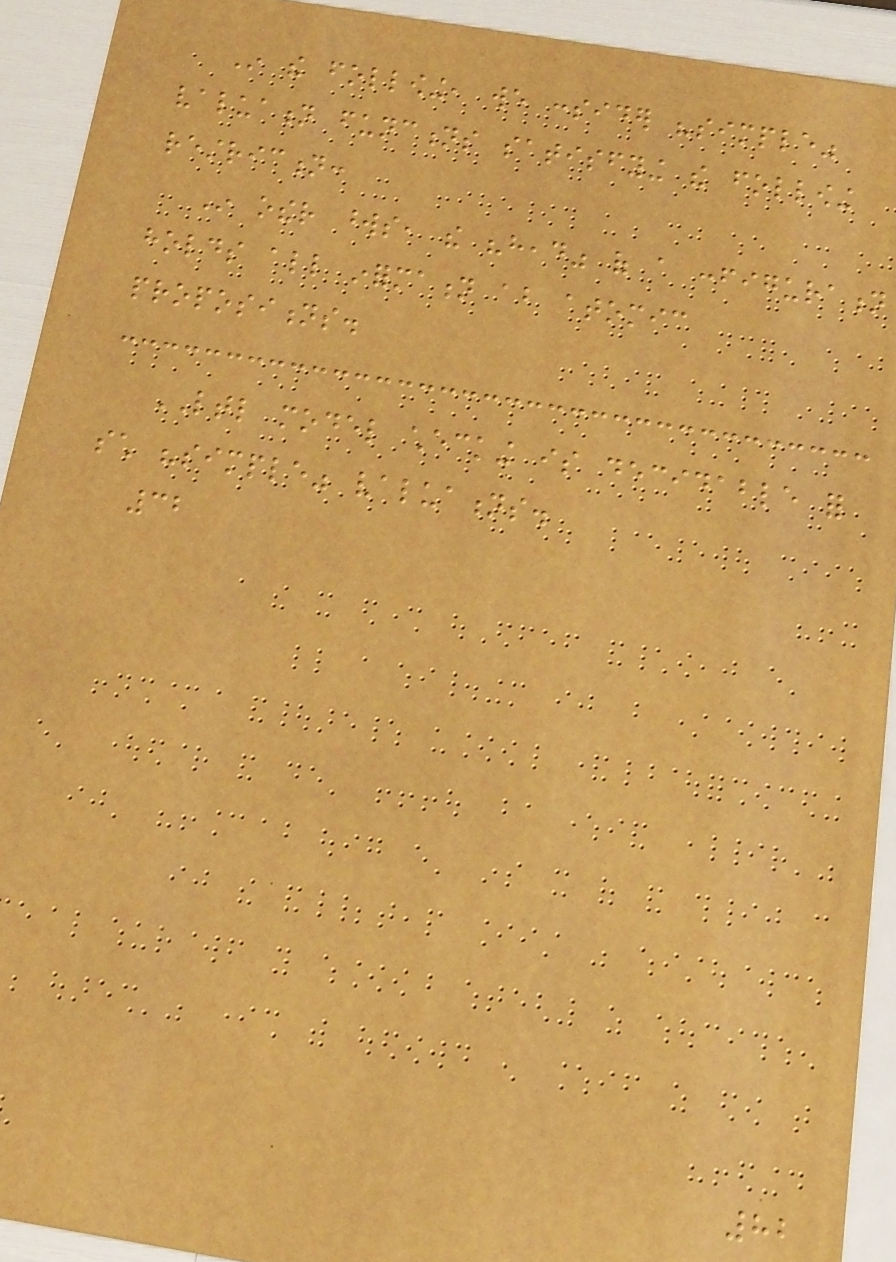In the following, we consider "simple"
valuation functions satisfying the following
restriction:
In other words, the "head" of a configuration
holds all information about atomic
propositions.
LTL model checking is decidable for
such "simple" valuations.
32
82
